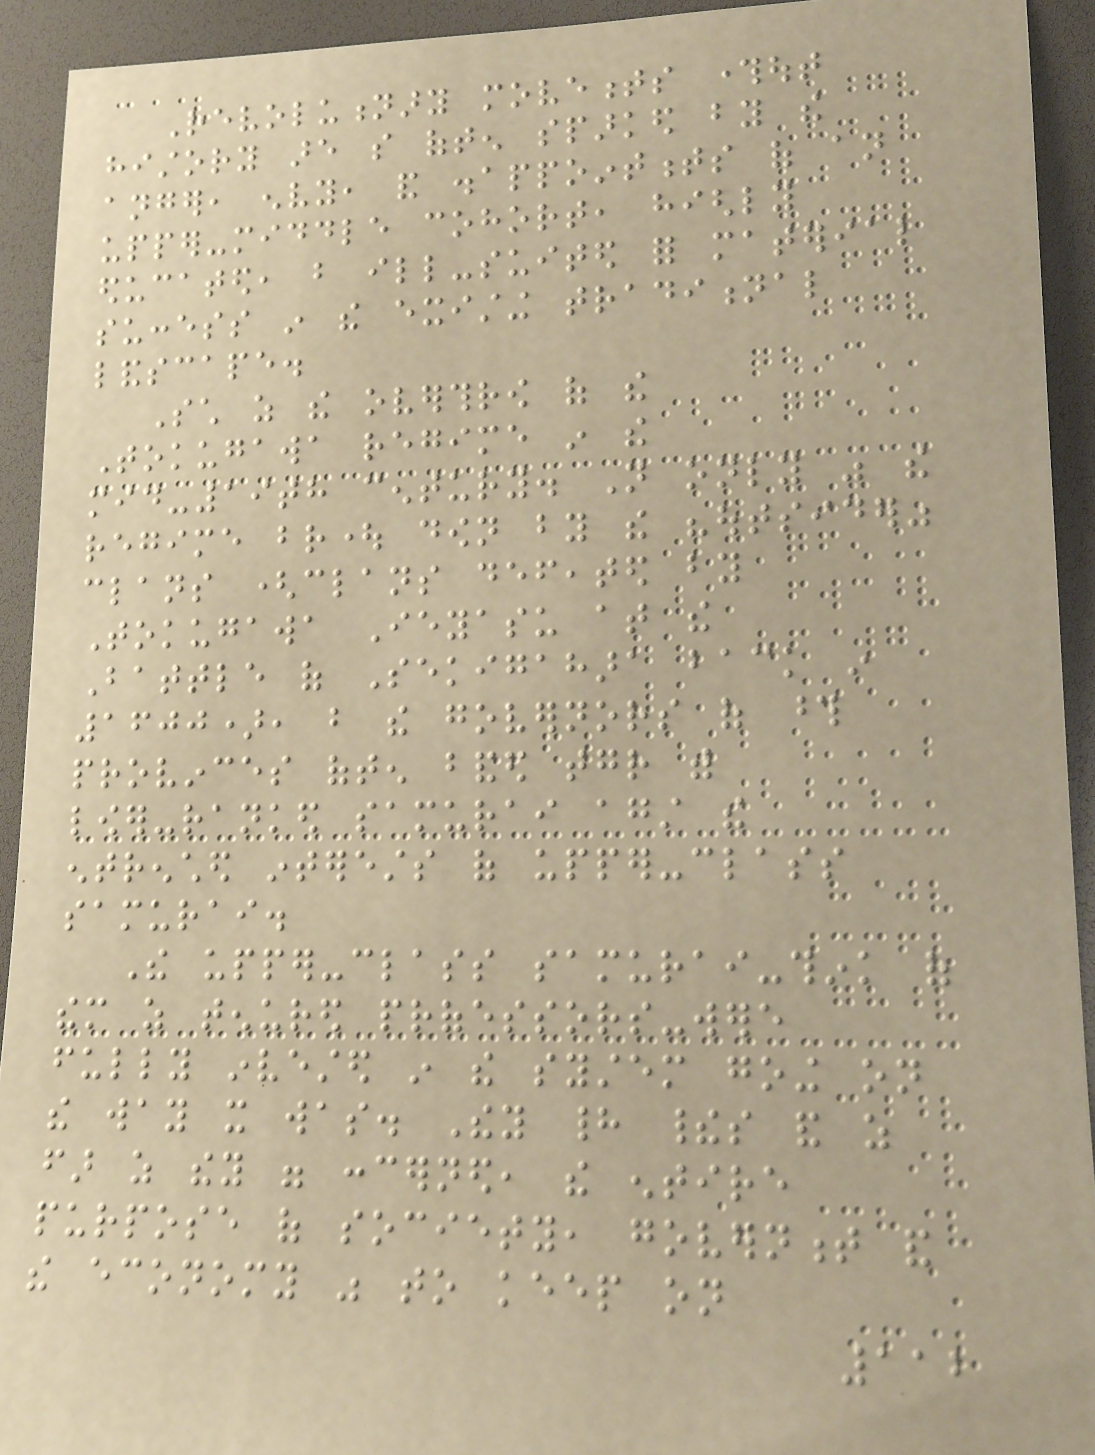Revolutionary movements throughout
history are so often sparked by the
anger, envy, and disappointments of an
upper-middle cohort, highly
educated, but ill-suited for material
success in the existing traditional
landscape.
Such as the overthrow of the
Tokugawa regime in the
mid-19th century. Not only was the
regime brought down by the "outsider"
clans (clans defeated by
Tokugawa Ieyasu at the
Battle of Sekigahara back in
1600), but the governors of those
provinces often banded together with
lower-ranked samurai against the
entrenched interests of upper-class
samurai.
The upper-class samurai-think of
them as tenured professors-were
fully invested in the system going on
the way it was. They had theirs and as
far as they were concerned, the entire
purpose of society, government and
the economy was to keep on
112
